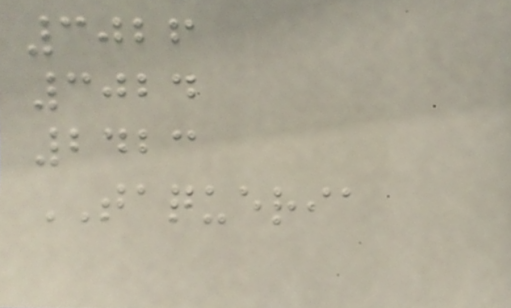3026
3024
2423
TAQUERIA
